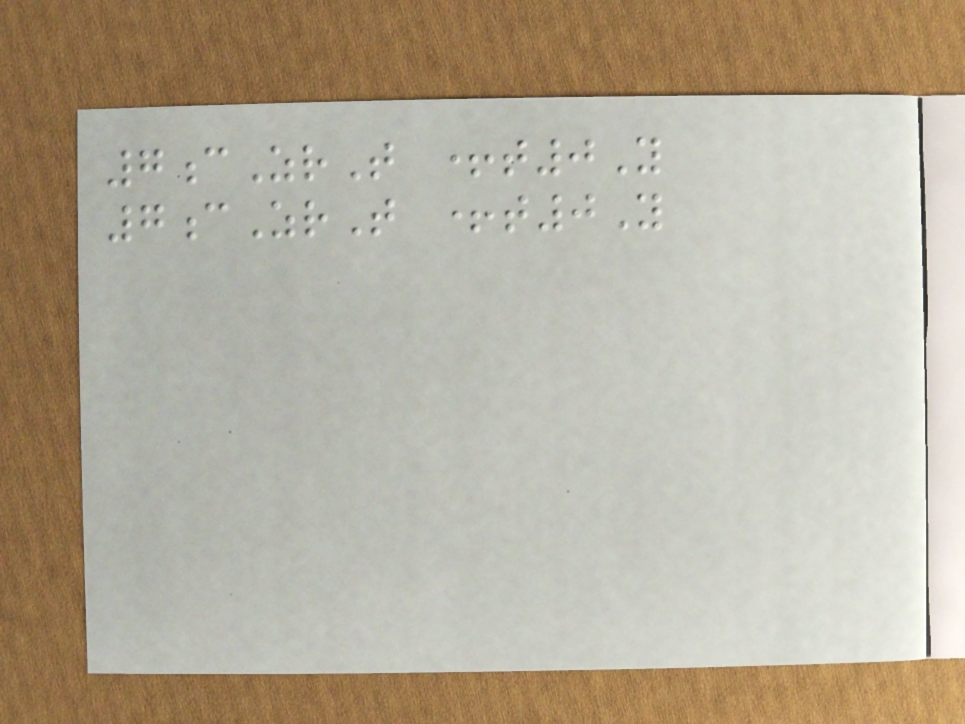7cZrT +t0Y
7cZrT +t0Y
